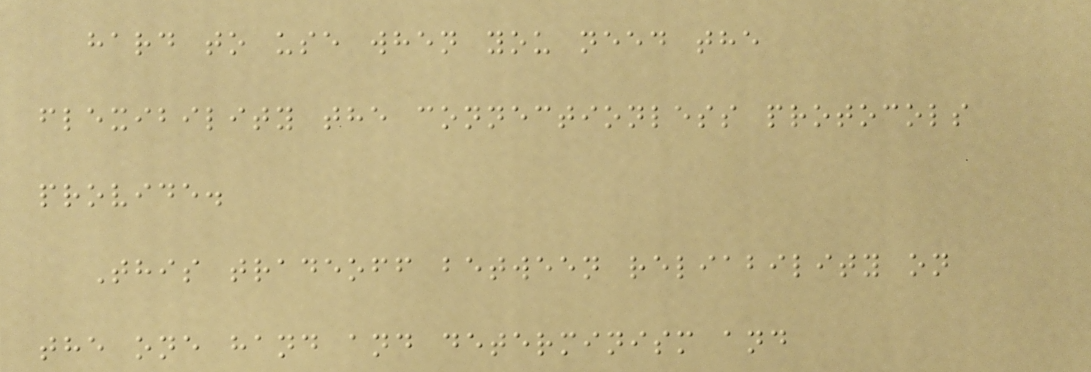hard to use when you need the
flexibility the connectionless protocols
provide.
This tradeoff between reliability on
the one hand and determinism and
